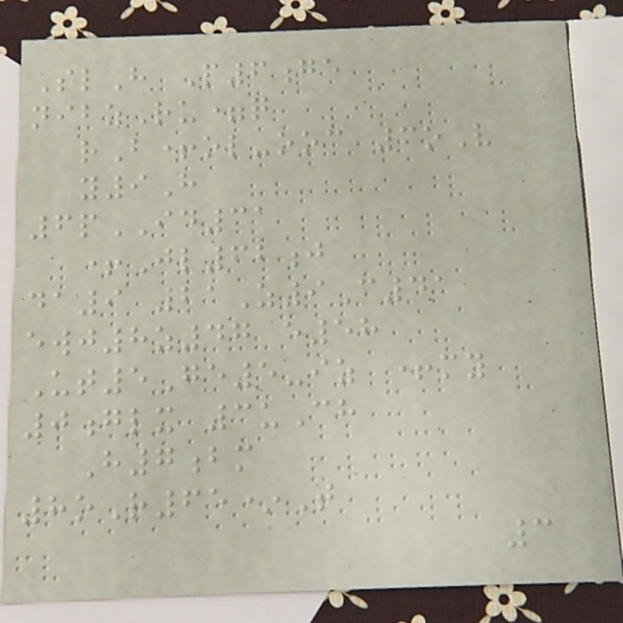SlH P6ge
nibzRu=q
rB+ol-ooc 3oV
y9H
6pID31
+Jl62j
da9 21Z9C41
ewj8z47 e58
Ut5Ge5-iz +my
0glx 3uCh
H7bm
8oR65*T
3
